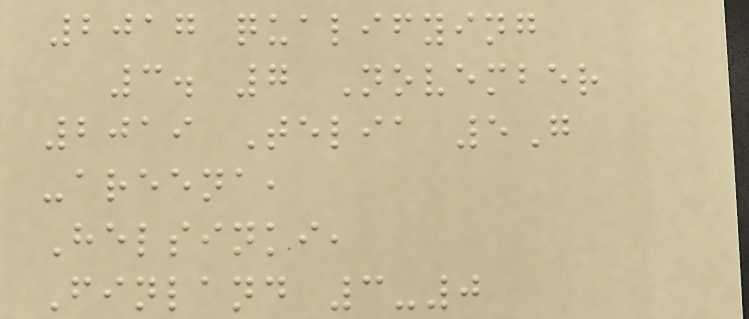2017 qualifying
3. 7 November
2019 Telia 5G
-areena,
Helsinki,
Finland 3-0
